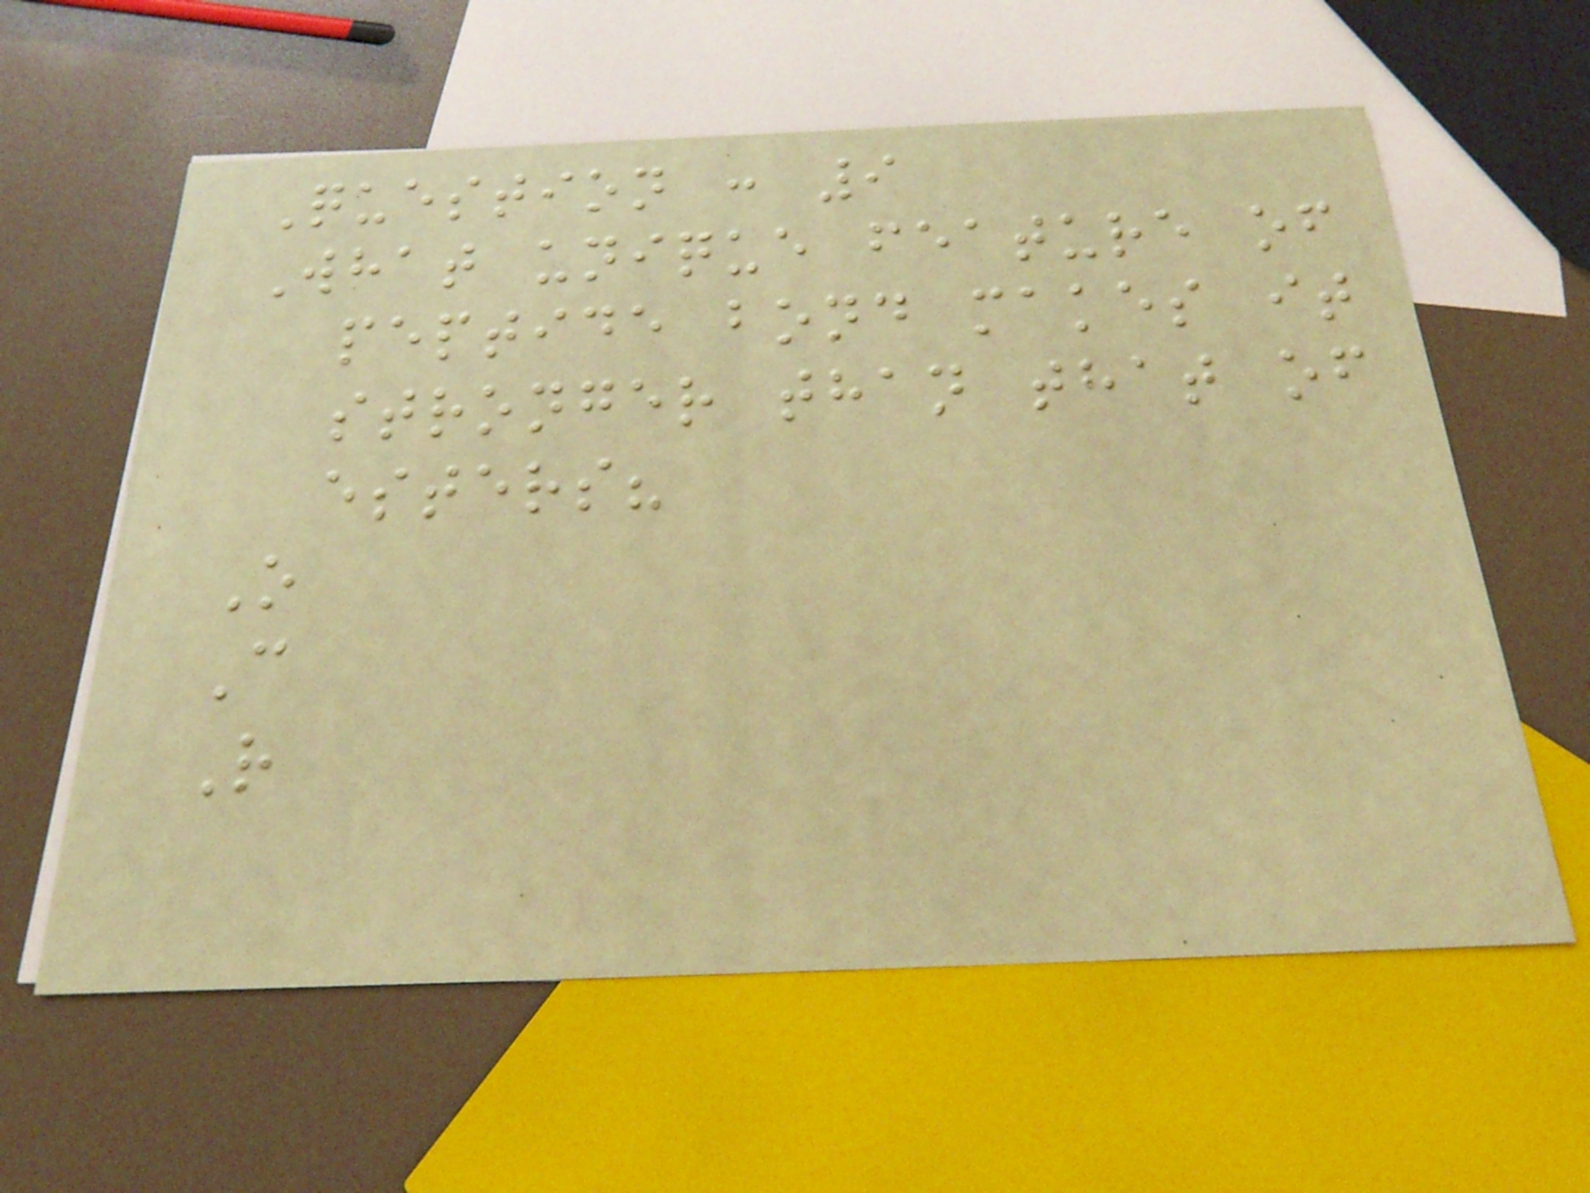Question : 9
What unique feature of
peptide bond makes it
stronger than that of
esters?
O
C
R
